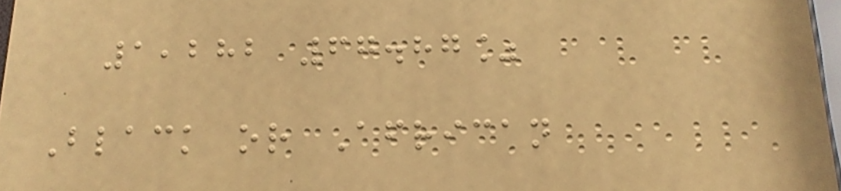1,282 67.87%
Black or African
